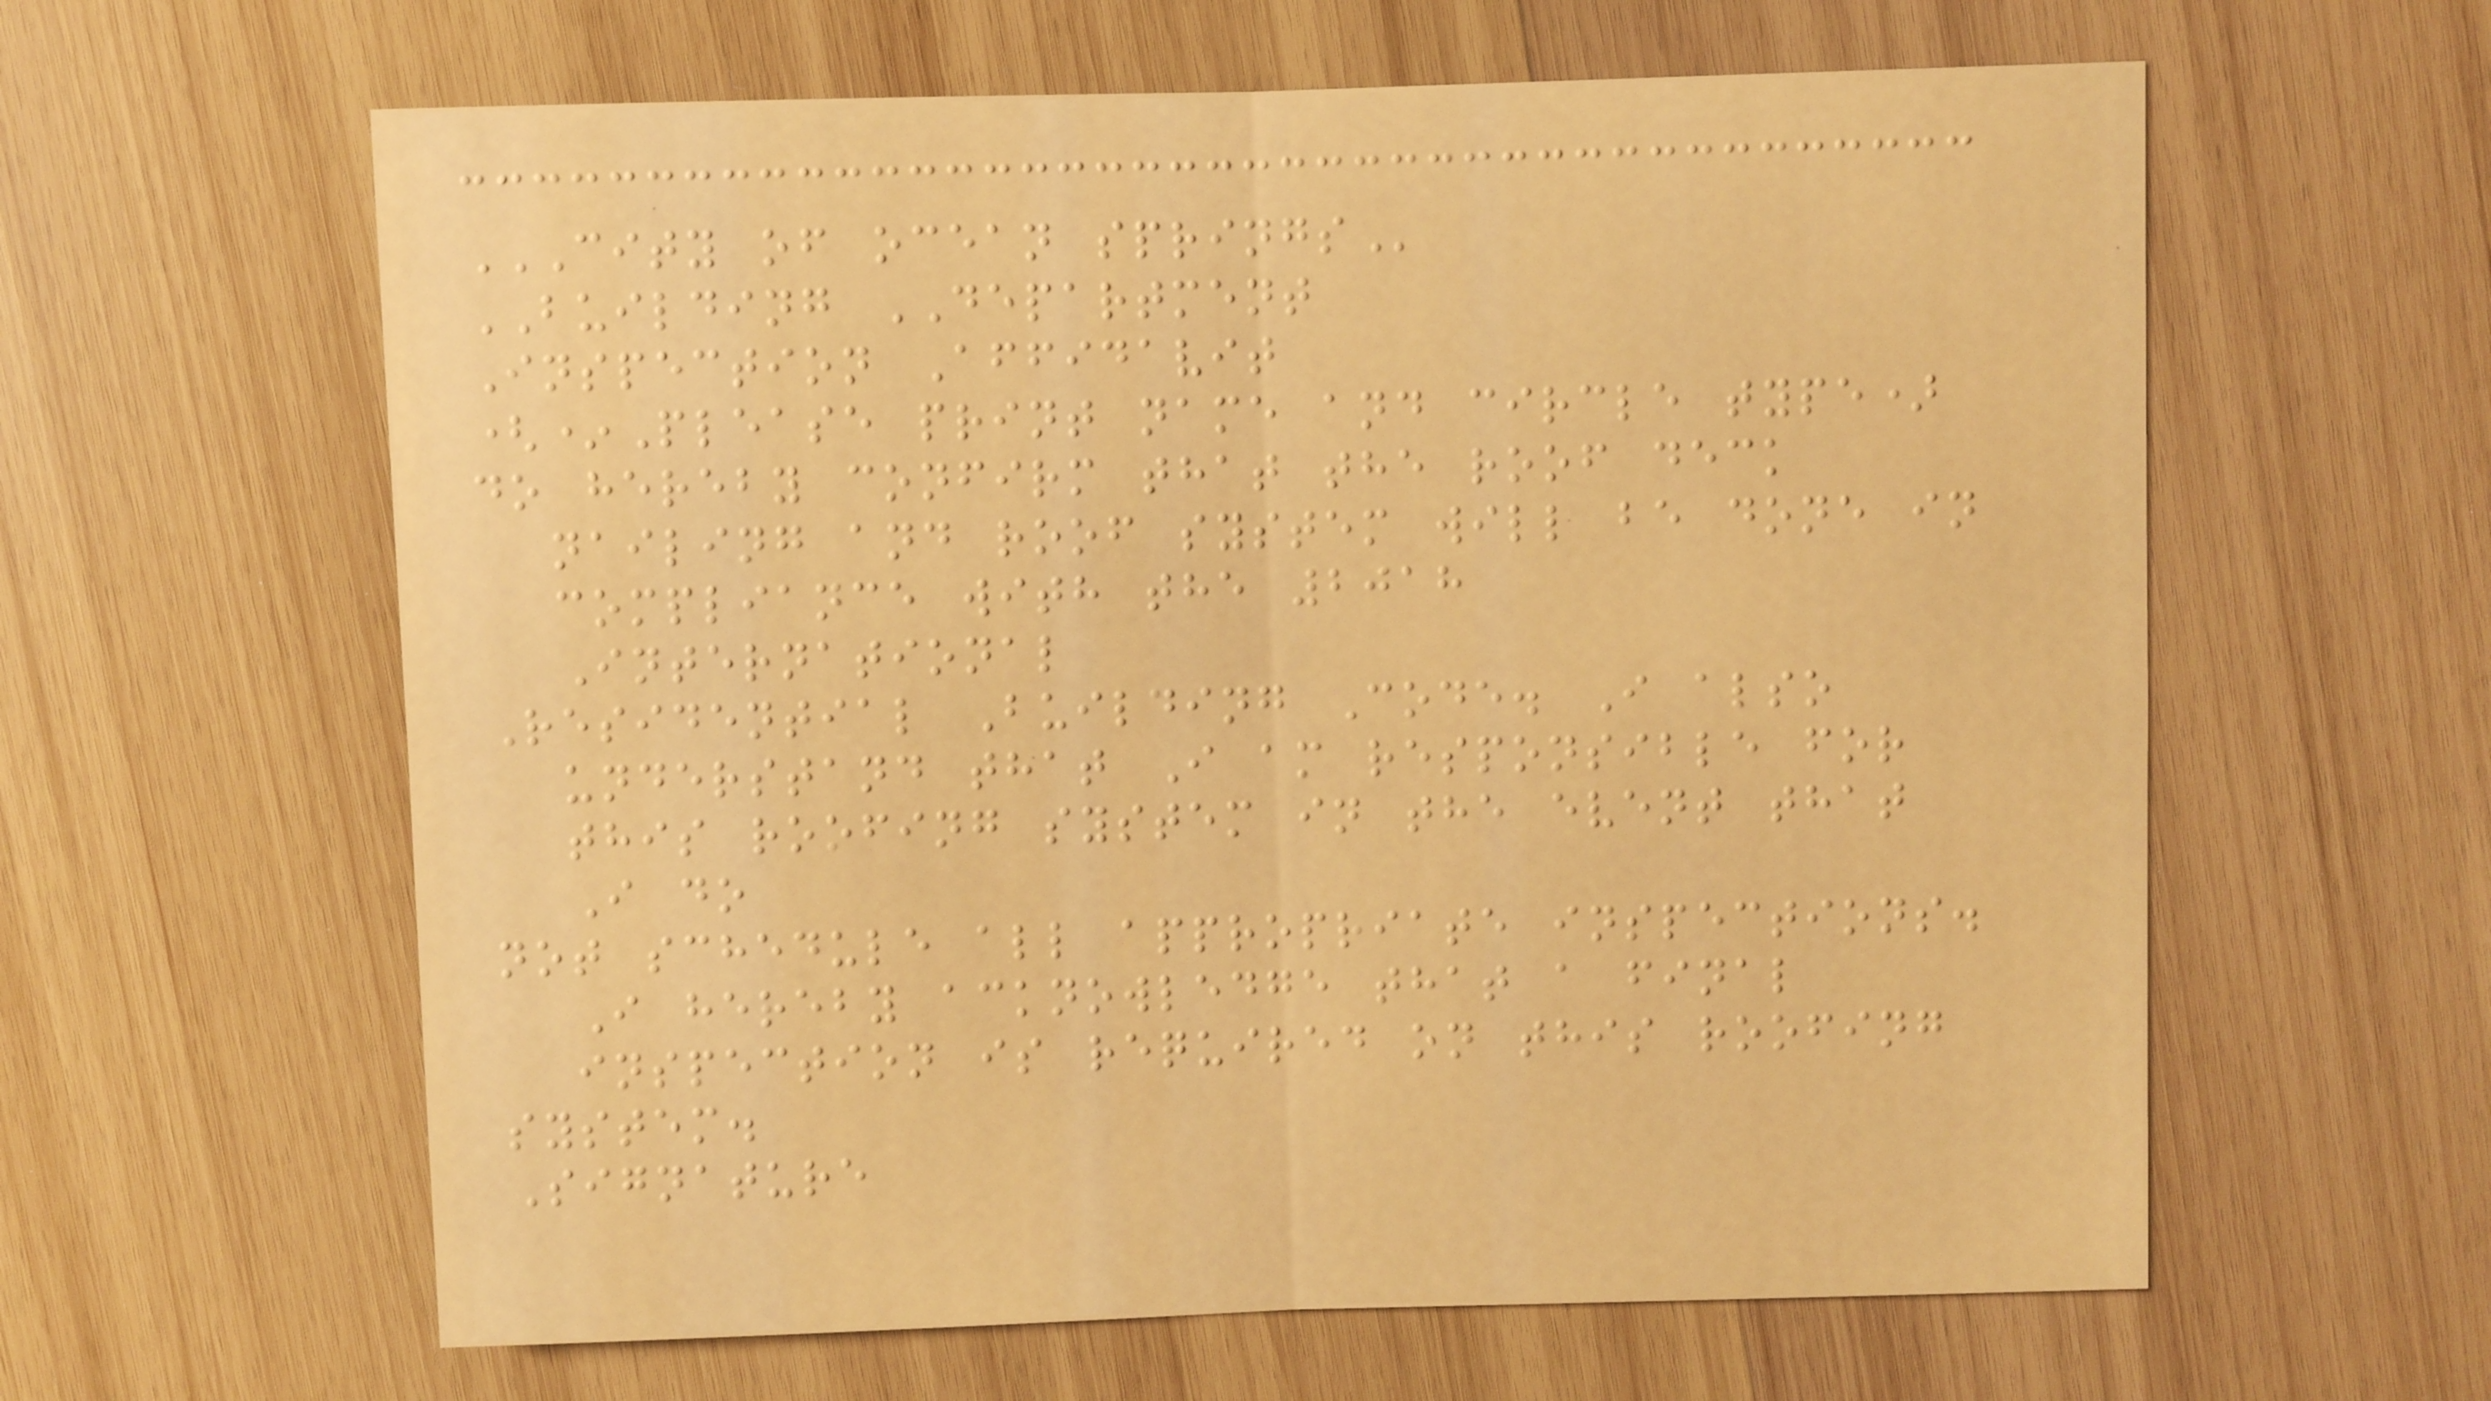CITY OF OCEAN SPRINGS
BUILDING DEPARTMENT
Inspection Affidavit
(*Please print name and circle type)
do hereby confirm that the roof deck
nailing and roof system will be done in
compliance with the 2018
International
Residential Building Code. I also
understand that I am responsible for
this roofing system in the event that
I do
not schedule all appropriate inspections.
I hereby acknowledge that a final
inspection is required on this roofing
system.
Signature
